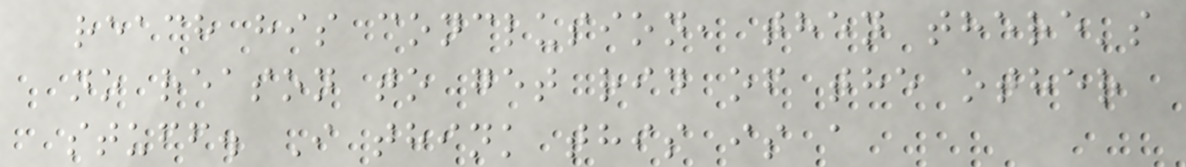reach his conclusion, then there's
no reason to get rid of the other
stuff. I think this is a
